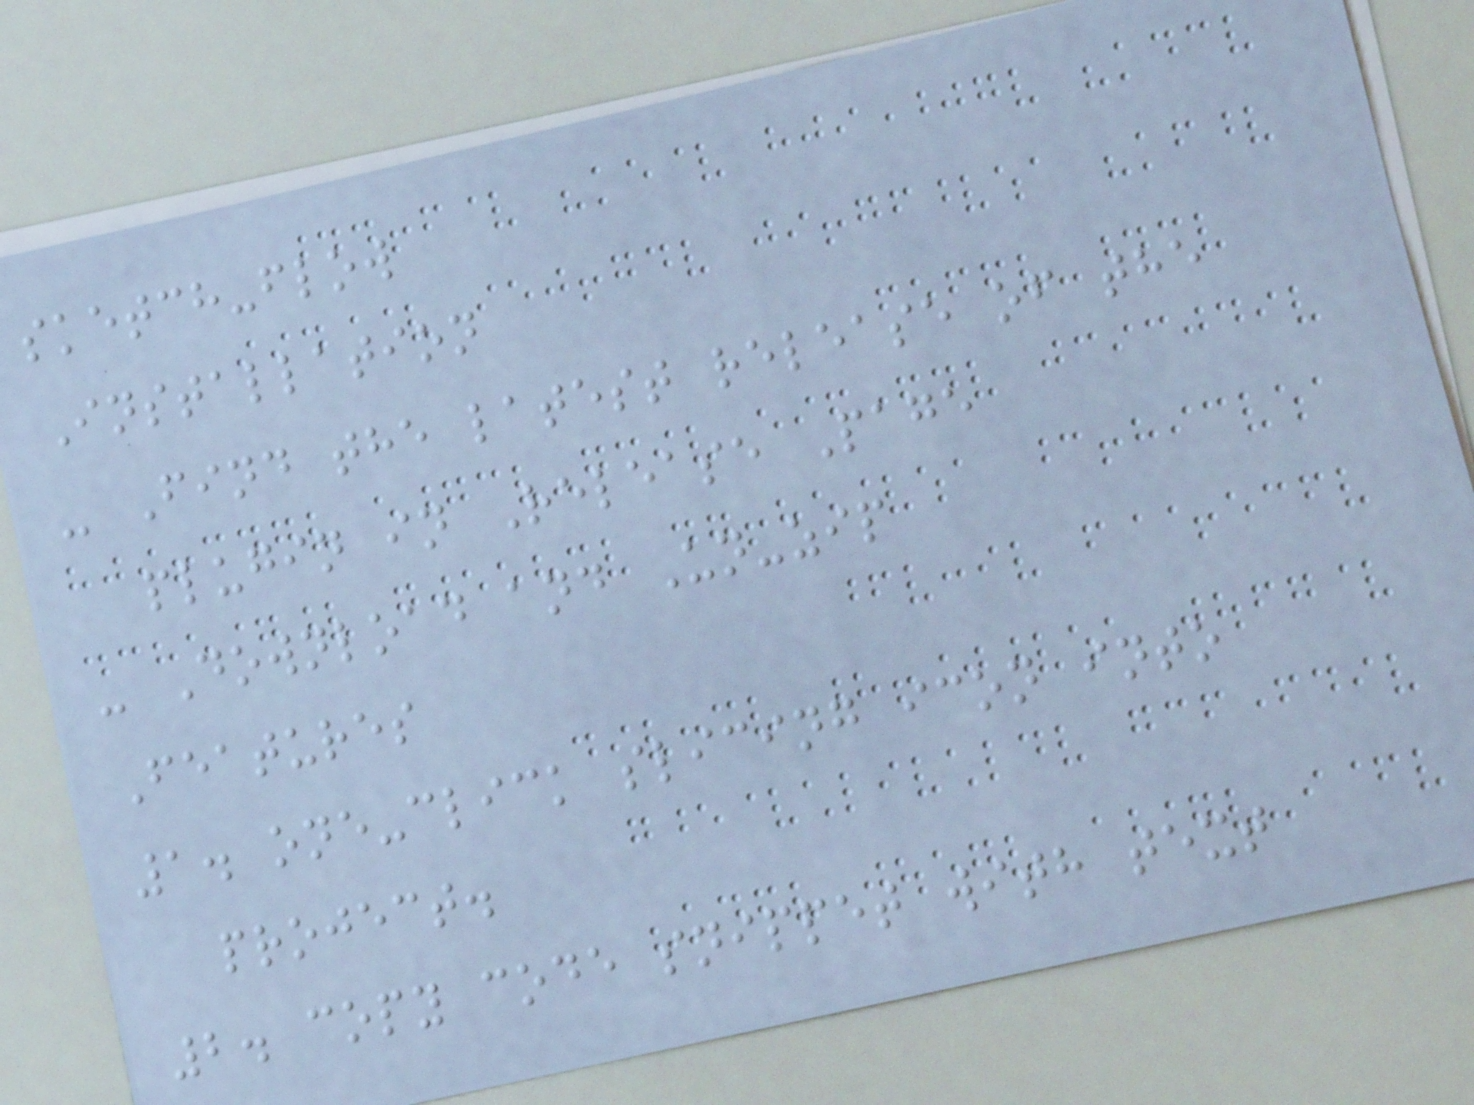sketch-flow
Installation
- Find the latest release of the
plugin in Release Page
- Download and Un-zip
Features
1. one-click slicing icon into
project.
2. copy code snippet with text
